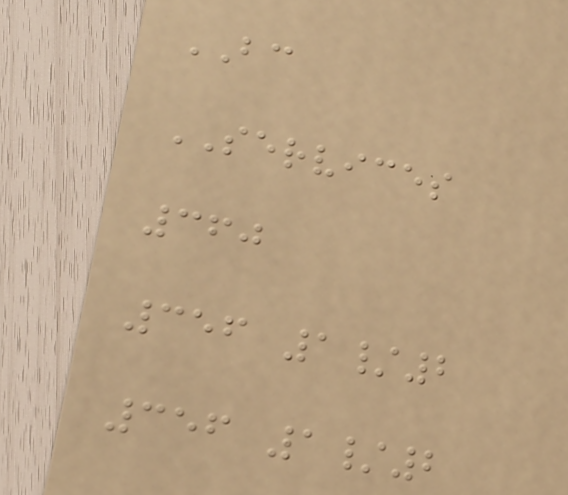BC
SERVICES
360
356 1/2
356 1/2
